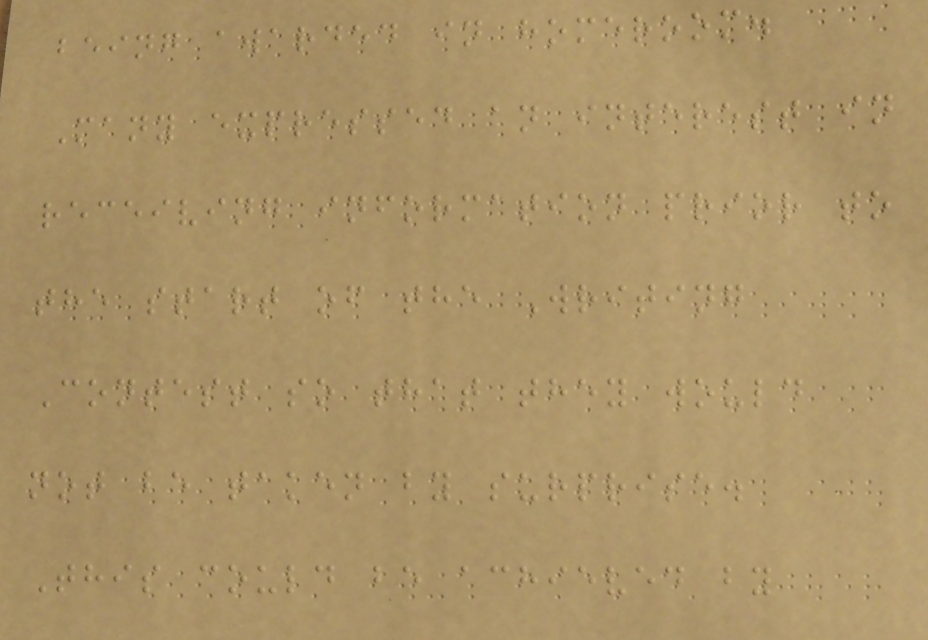being awarded in homeroom.
Many expressed an interest in
receiving information prior to
the start of the Writing
Contest so that they would
not be taken by surprise.
This could be achieved by
